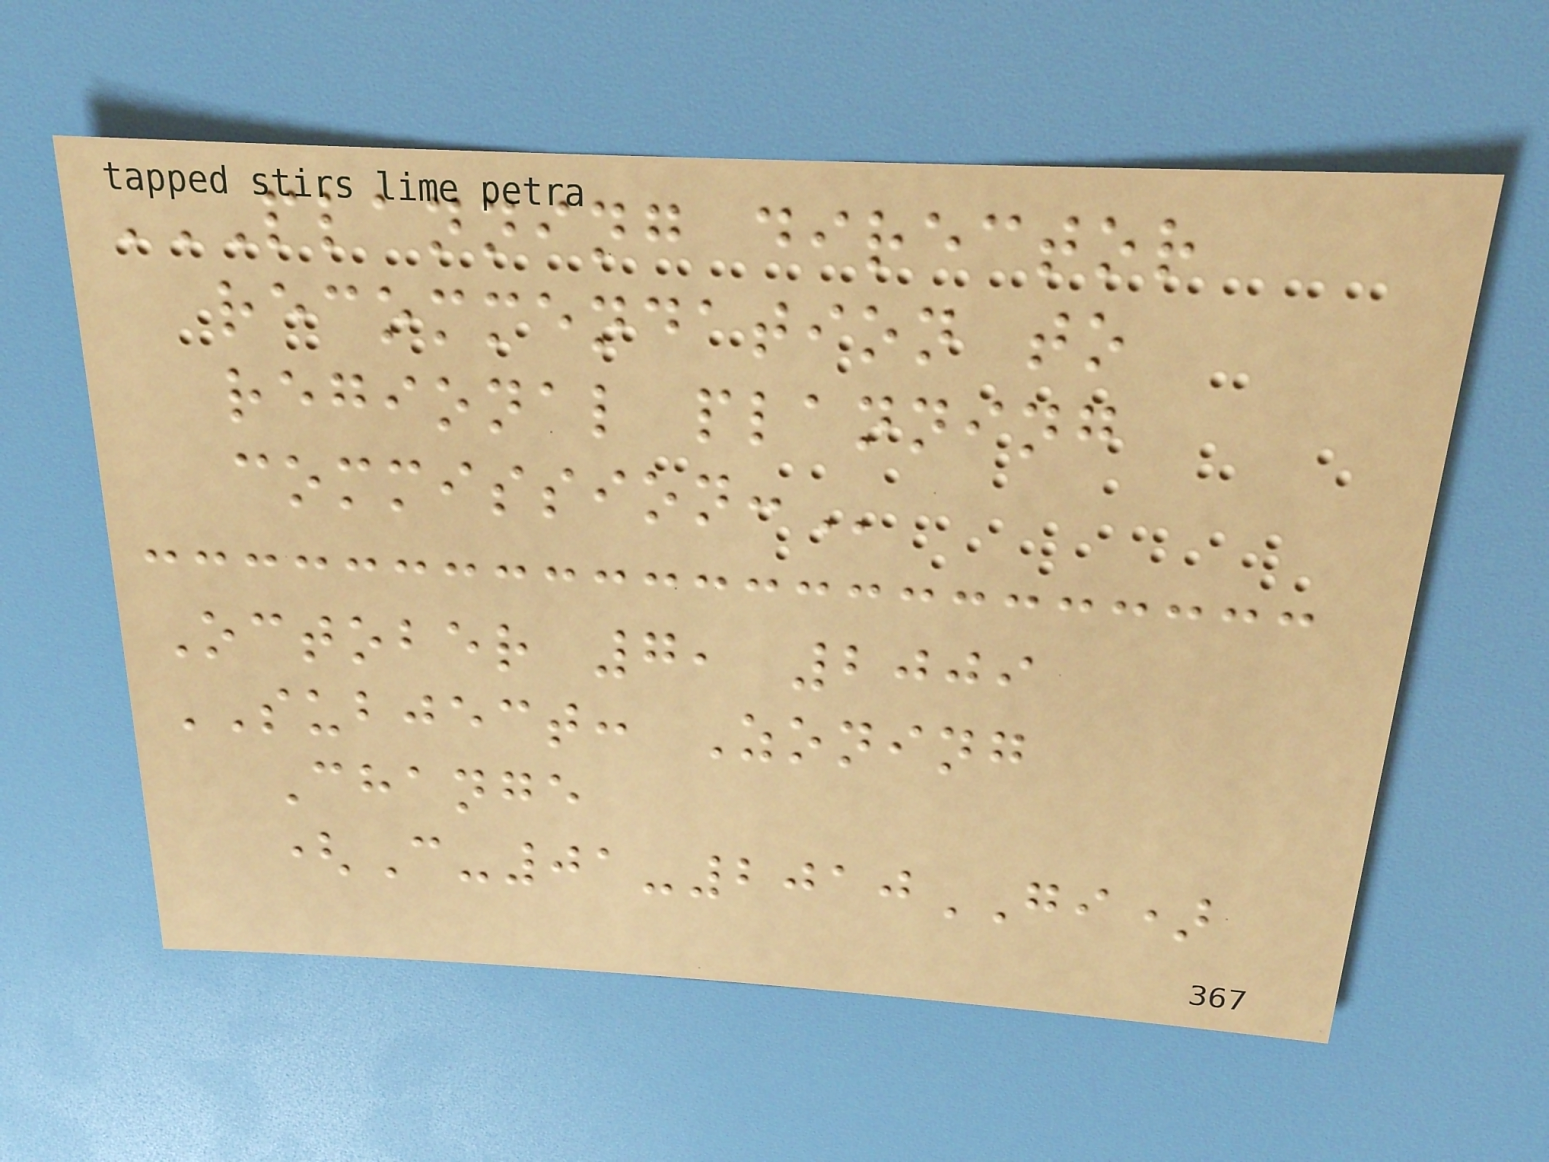PLANNING DIRECTOR
RECOMMENDATION TO
REGIONAL PLANNING
COMMISSION:
October 7, 2009
SUBJECT: Zoning
Change
(C-01-2010GI)
